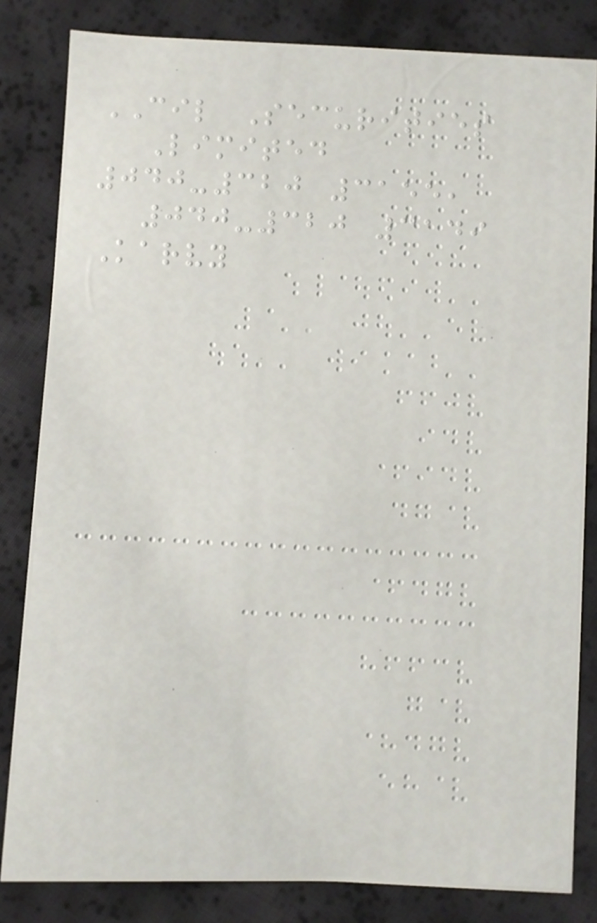CIL Securities
Limited
040-320 3155,
040-320 3149
Karvy
